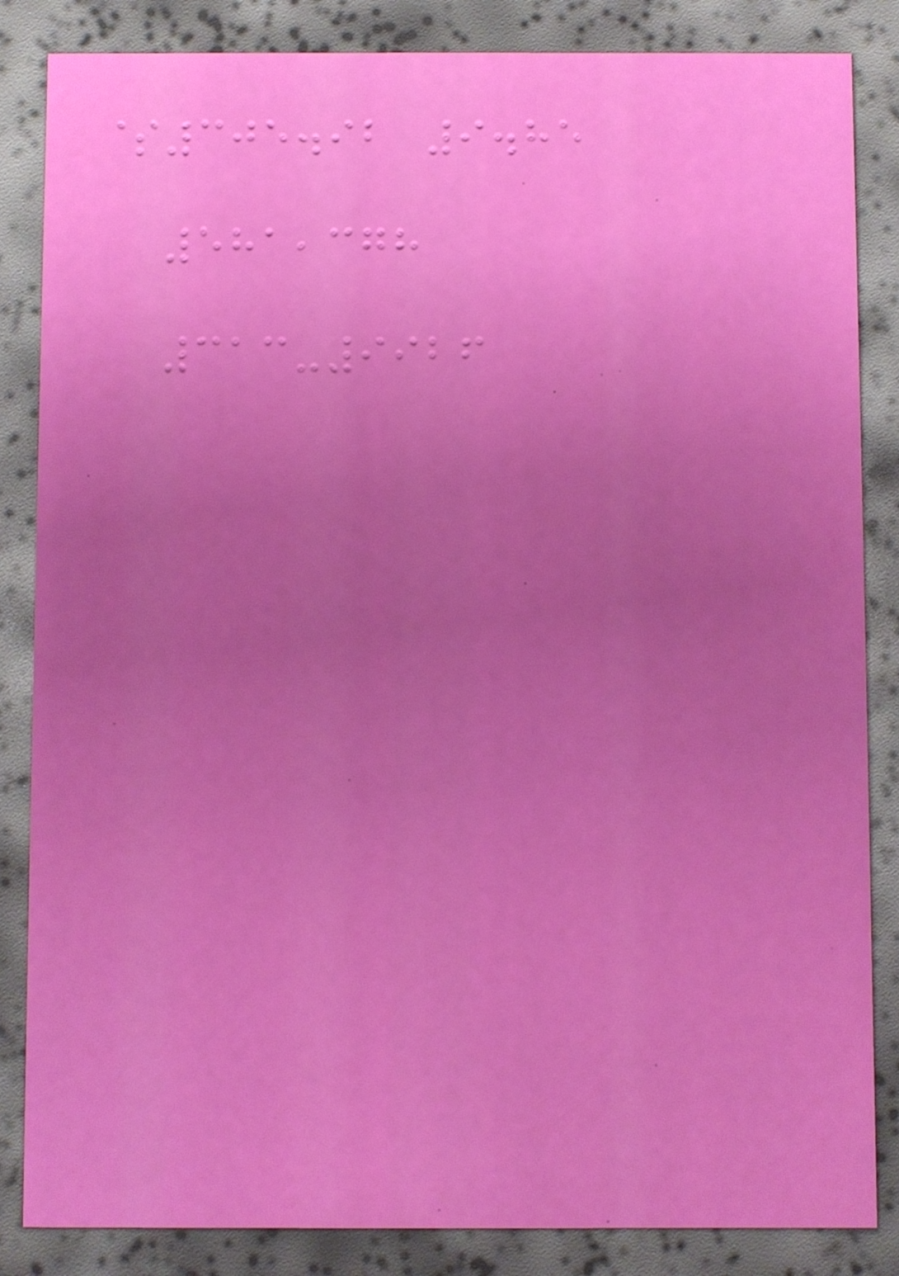$305.92 9.85
581,378
313-9926
